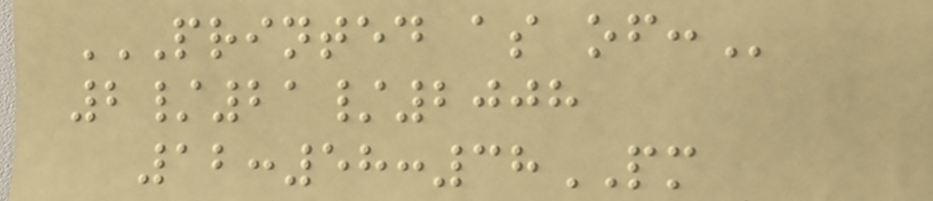PRINTED AS OF:
2/21/2008
12:58:38PM
